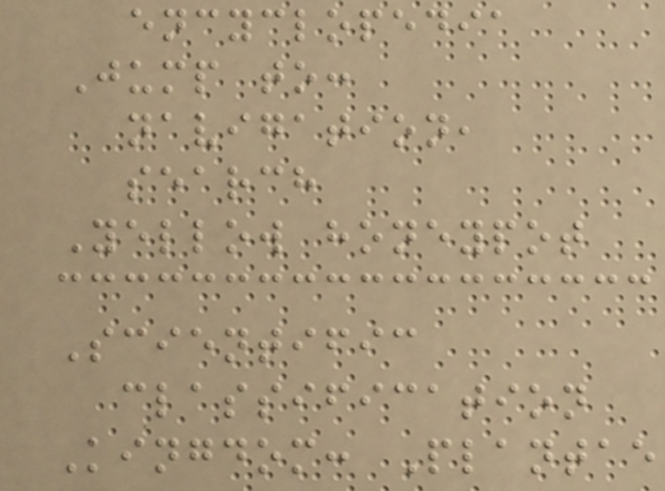encyclopedia
Jump to:
navigation,
search
Yellow honeypot
Scientific
classification
Kingdom: Plantae
